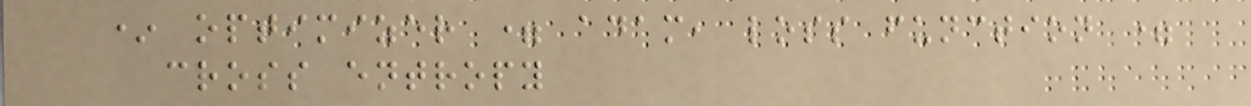* optimizer = adam, loss function =
cross entropy
